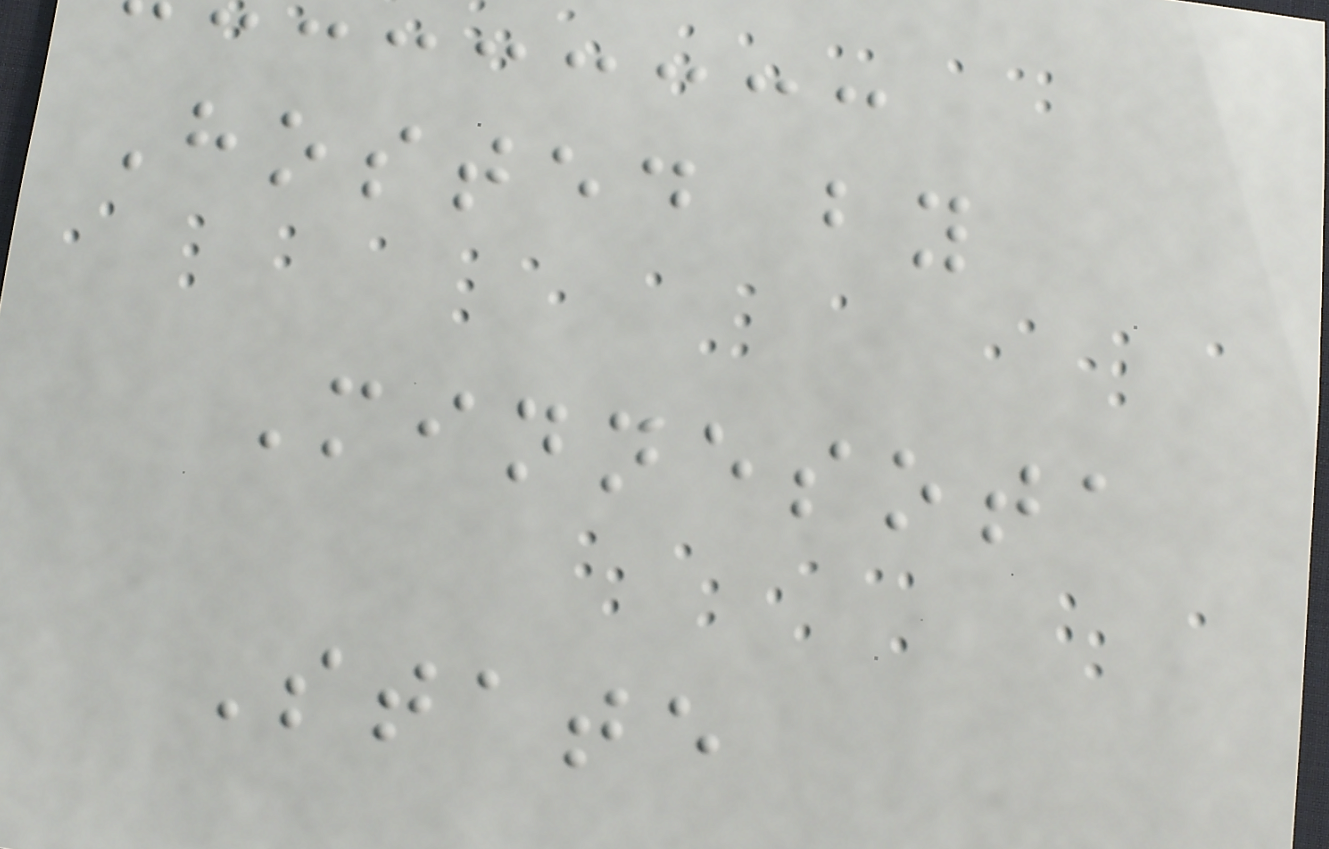Hosted by
Minnesota
State
